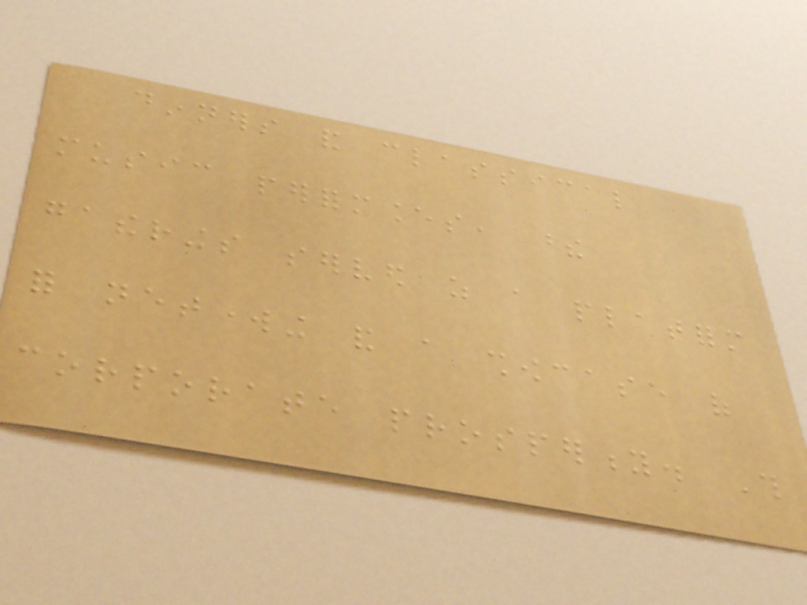dinners and classical
music performances, these
gatherings served as a platform
for networking and a showcase of
corporate prosperity. This
